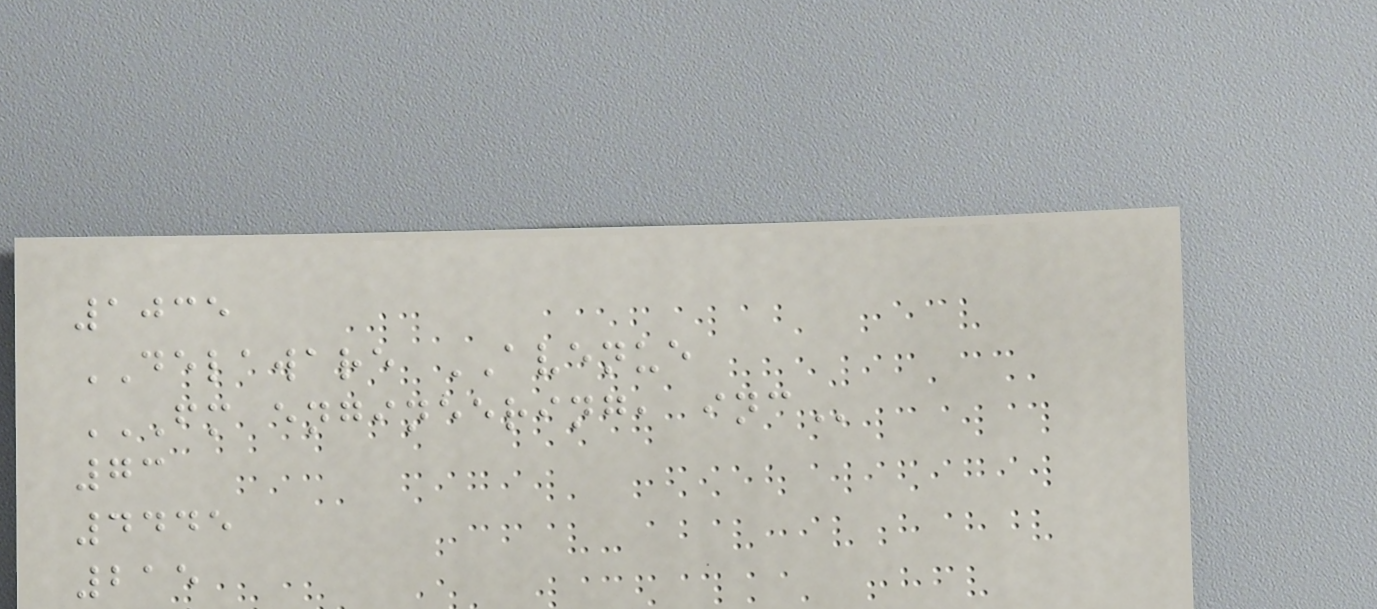1035
DELAWARE AVENUE
FM ENGINEERING, INC
73
4445
215
